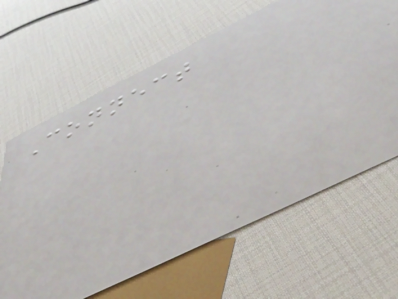Connect
